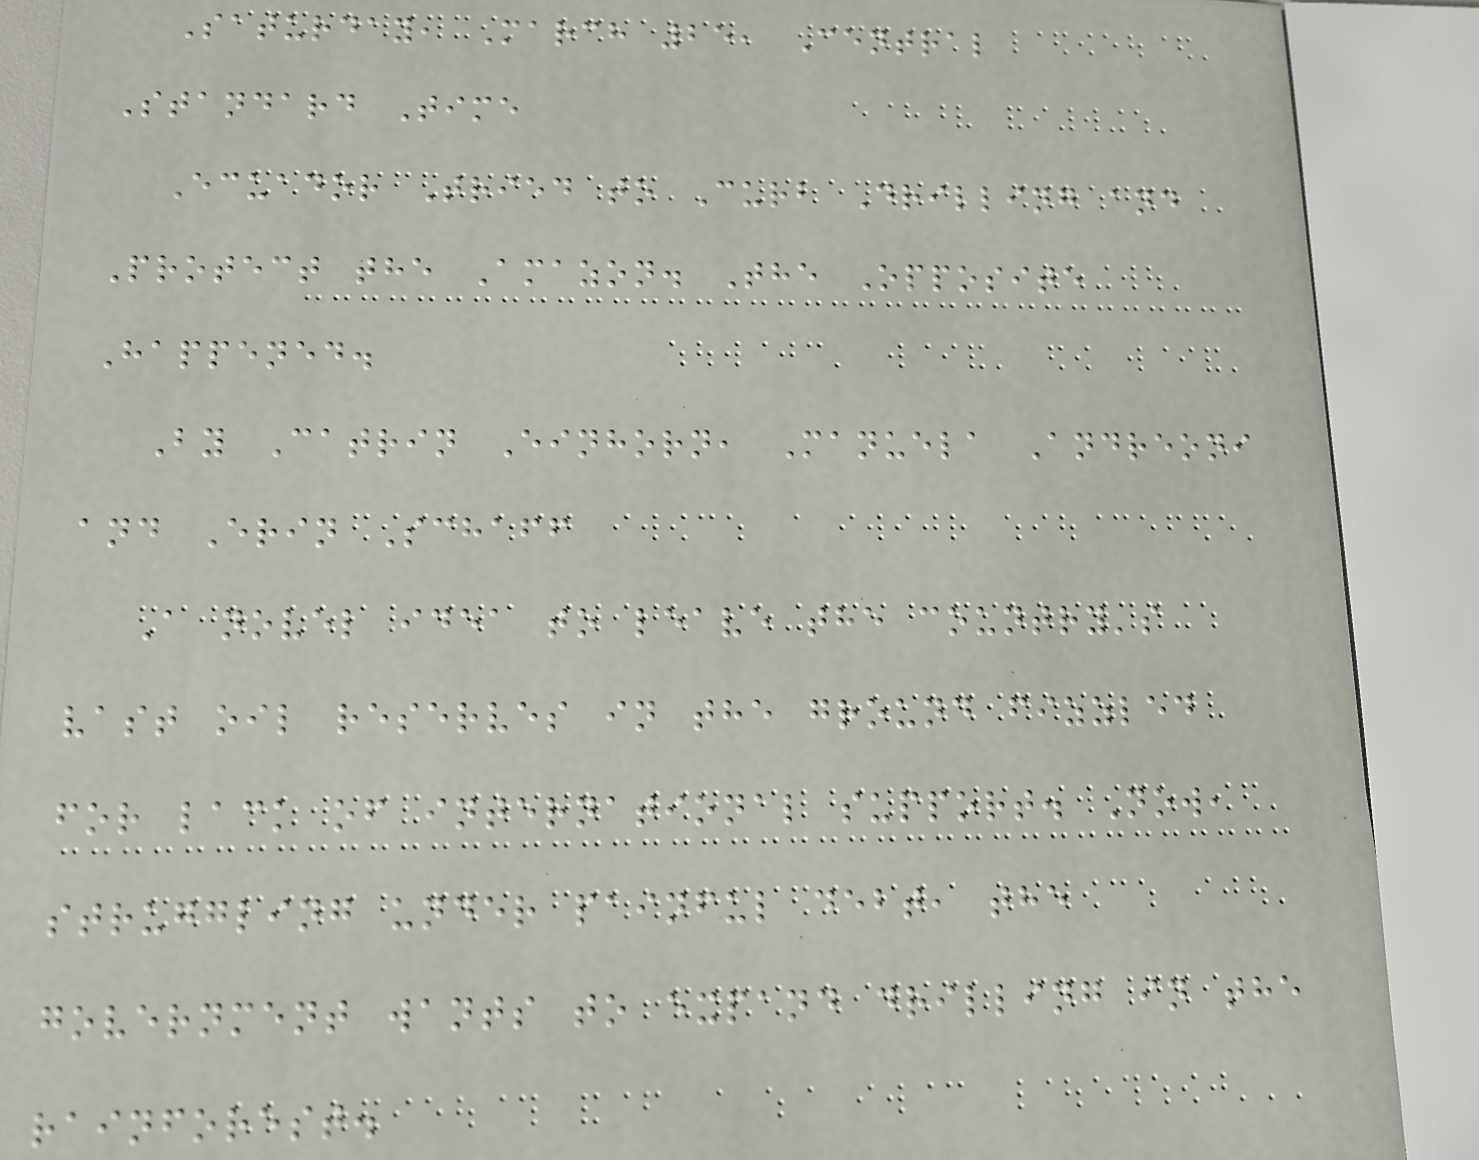Saturday, March 25, Central
Standard Time
Ecuador Tried to Curb Drilling and
Protect the Amazon. The Opposite
Happened.
By Catrin Einhorn, Manuela Andreoni
and Erin Schaff
A novel idea to leave the country's
vast oil reserves in the ground fizzled
for lack of international support. Now,
struggling under painful debt, the
government wants to expand drilling in the
rainforest.
